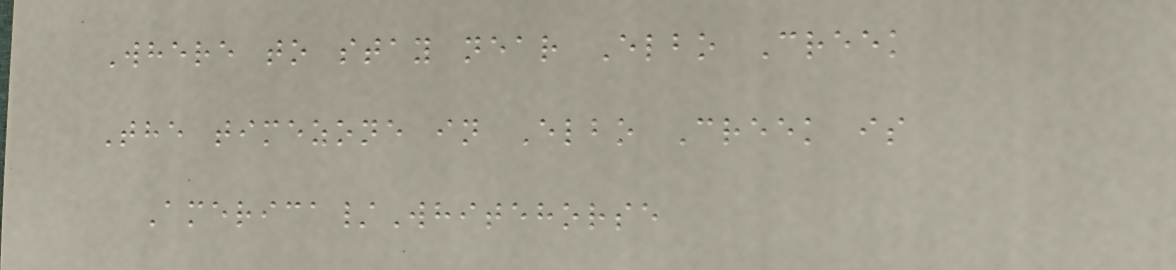Where to stay near Elbo Creek
The timezone in Elbo Creek is
America/Whitehorse
